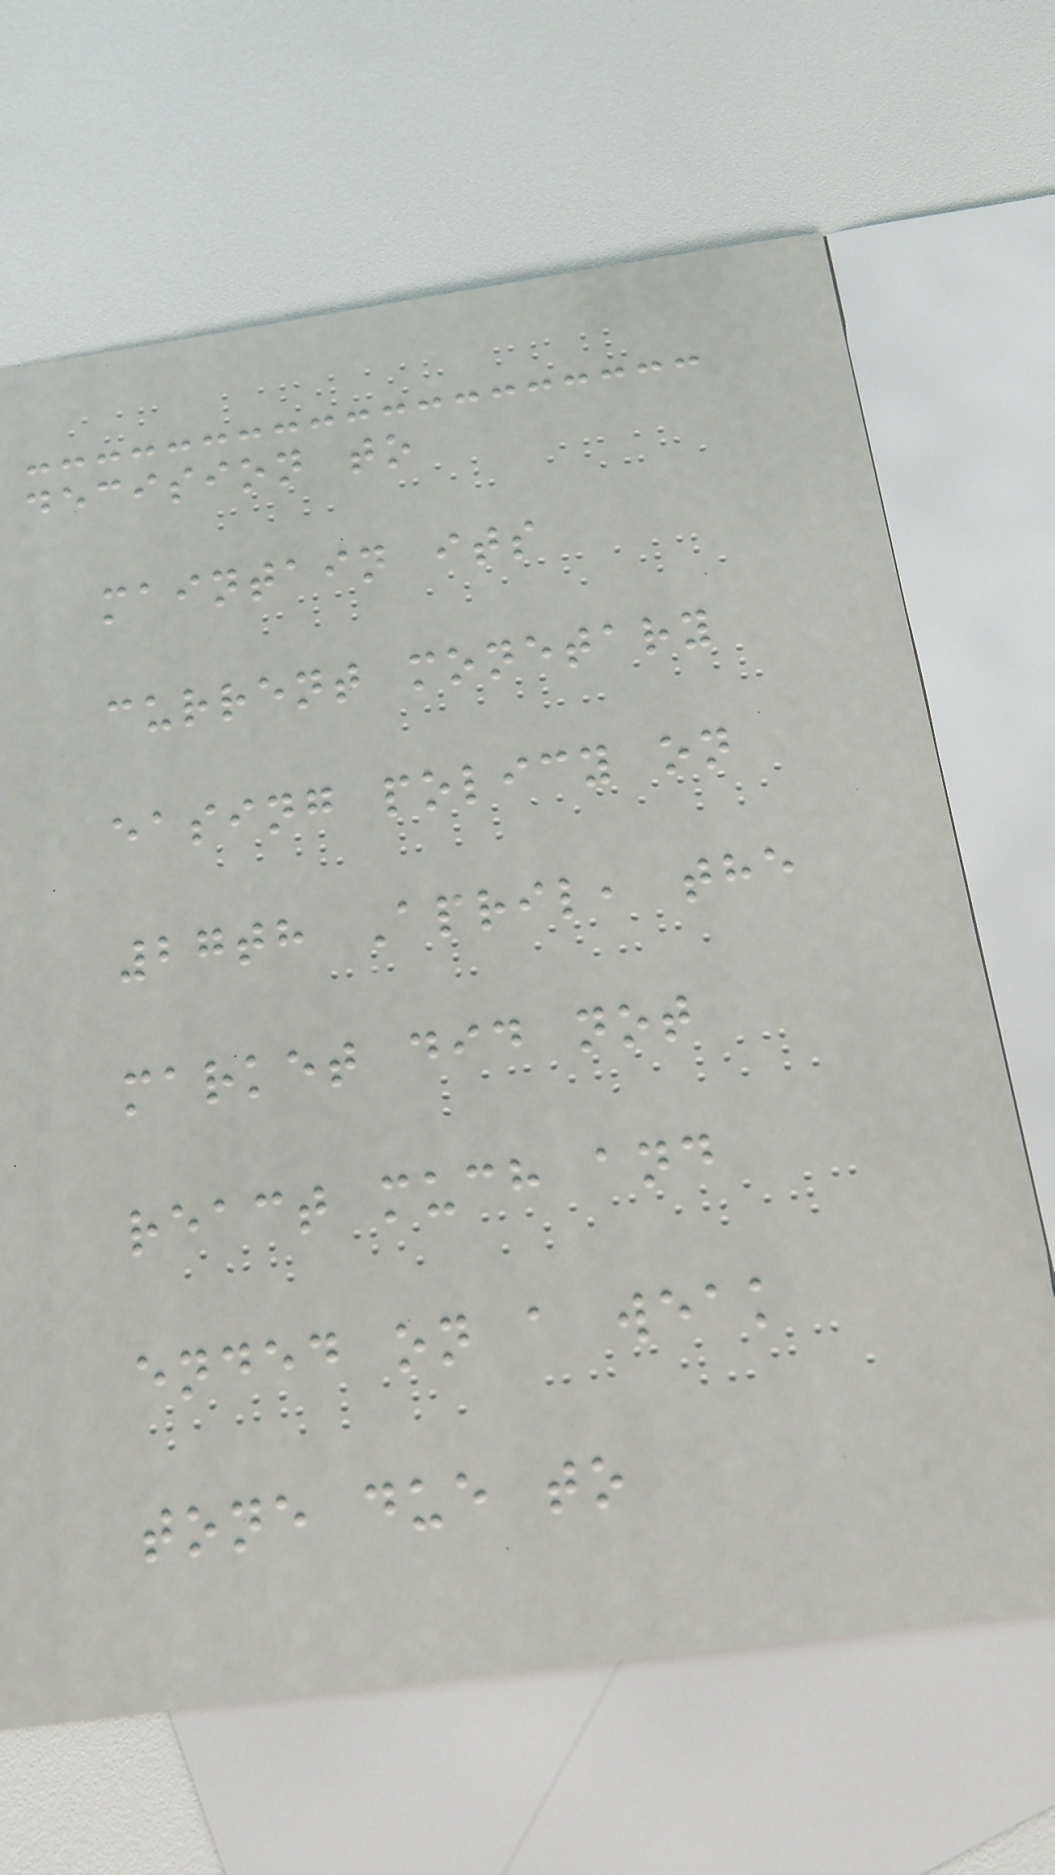decision to
maintain its
current monetary
easing policy on
27th April, the
market did not
react much and
ended on a weak
tone due to
